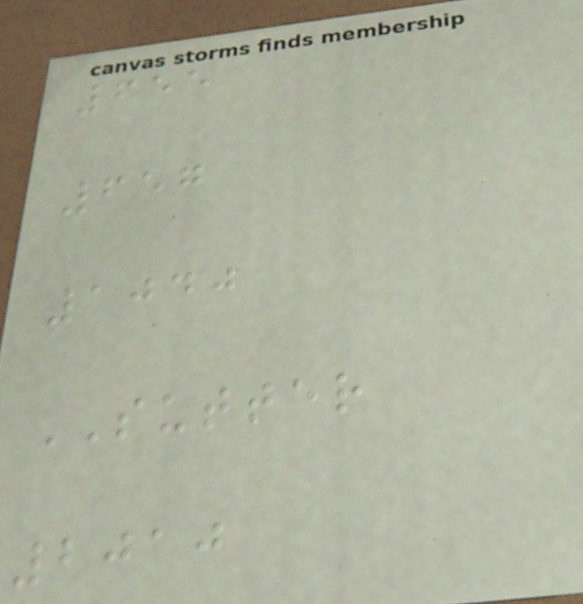655
657
1040
SUTTER
2010
